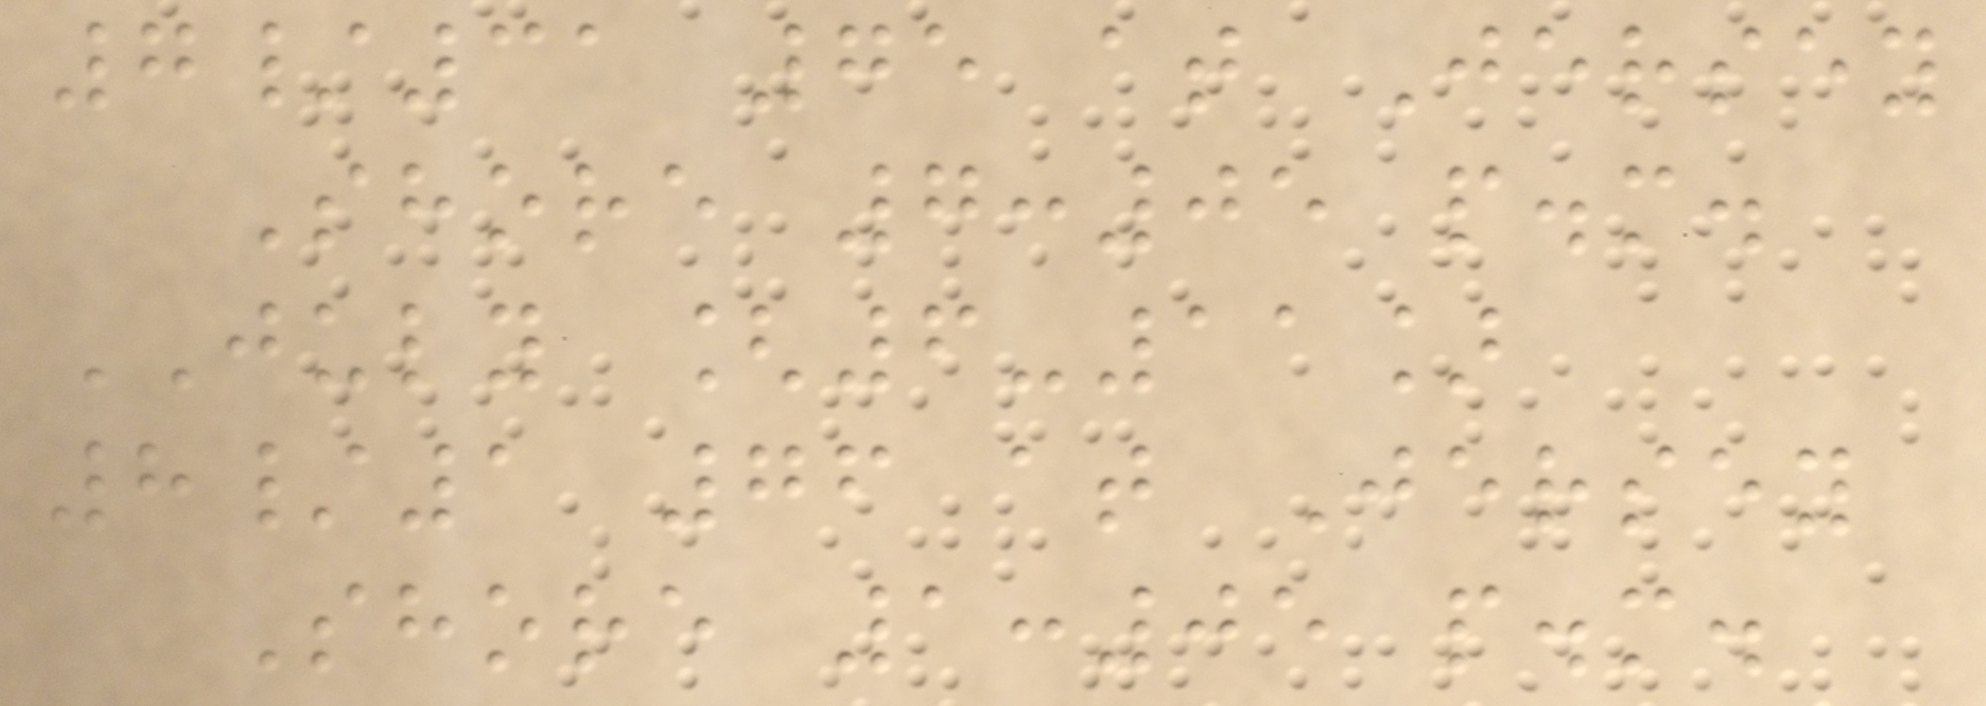7/31 75 at Jersey
Shore 7:05 p.m.
JULY [6-11]
8/1 76 at Jersey
Shore 1:05 p.m.
